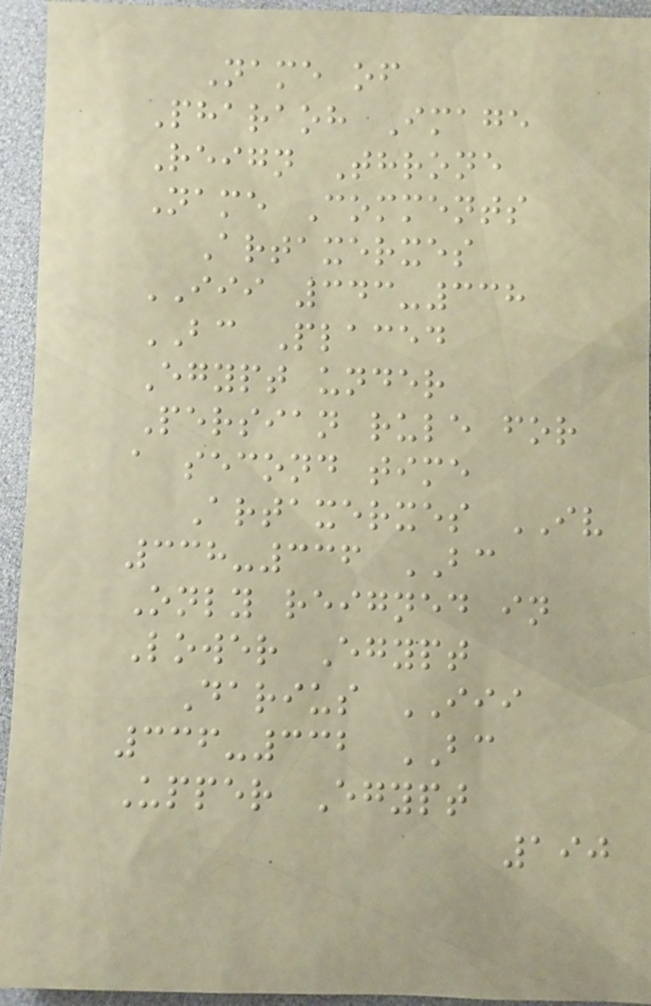Name of
Pharaoh Image
Reign Throne
Name Comments
Artaxerxes
III 343-338
BC Placed
Egypt under
Persian rule for
a second time
Artaxerxes IV
338-336 BC
Only reigned in
Lower Egypt
Darius III
336-332 BC
Upper Egypt
190
